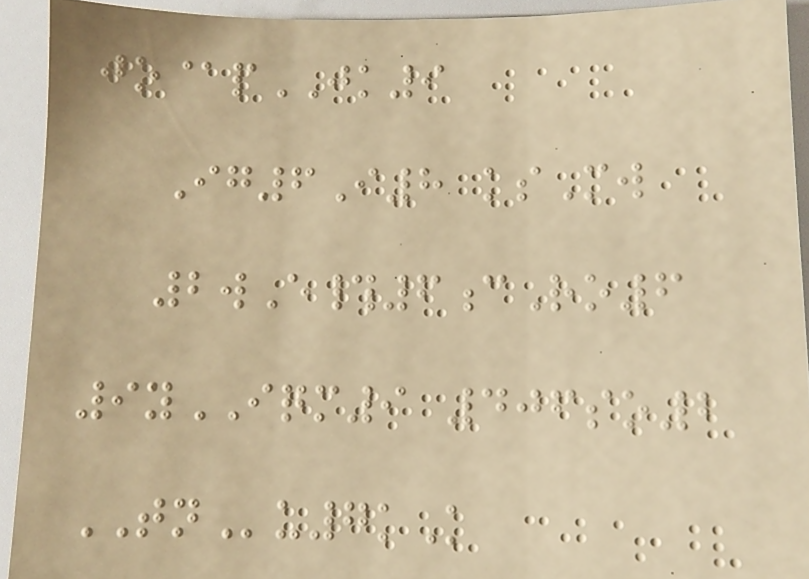jo@pJK9
Ig6I8 ksMw
2wE#6cRo6
9yIQM9 406so2
TNu7kK
